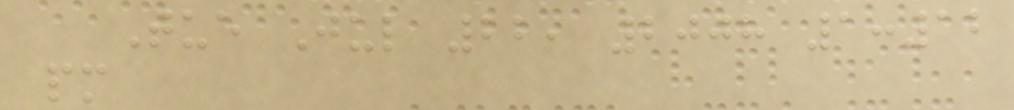Tue Jul 22, 2008 1:12
pm
